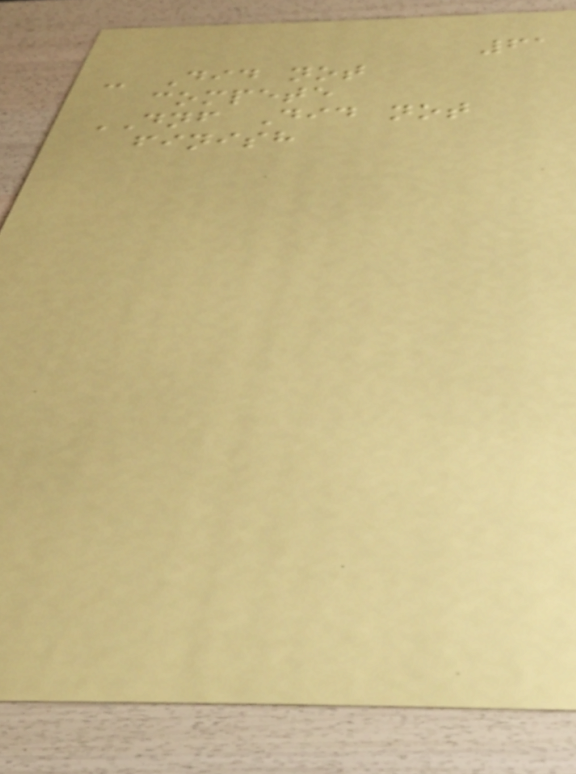61
- Did not
compete
DNF Did not
finish
